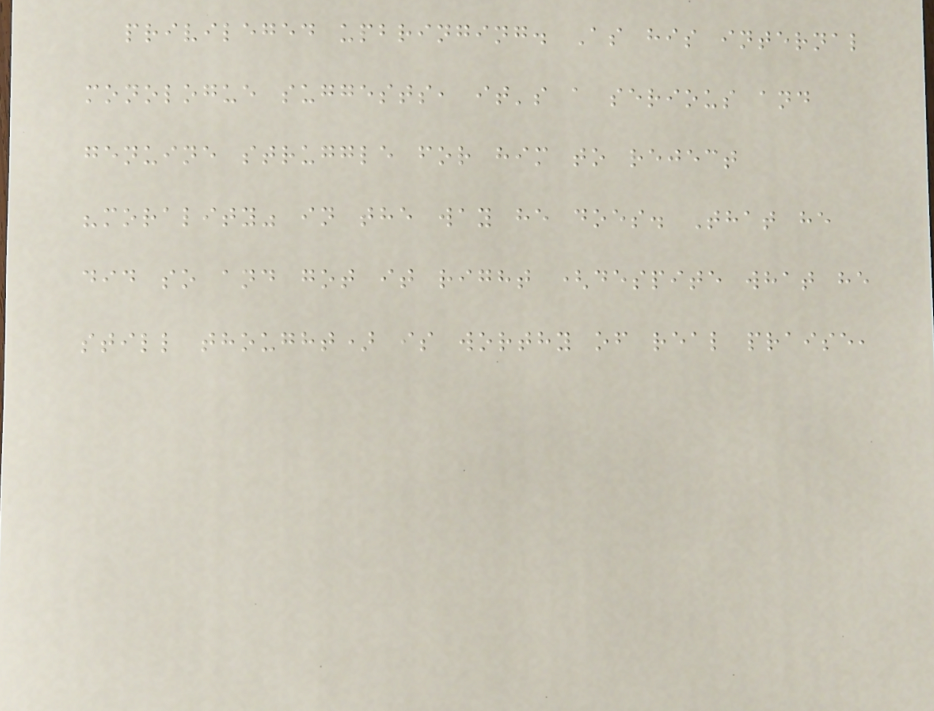privileged upbringing. As his internal
monologue suggests, it's a serious and
genuine struggle for him to reject
"morality" in the way he does. That he
did so and got it right (despite what he
still thought) is worthy of real praise,
